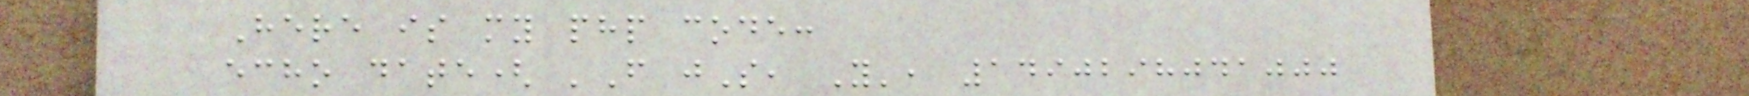Here is my php code:
echo date( 'F jS, Y', 1490298041000
